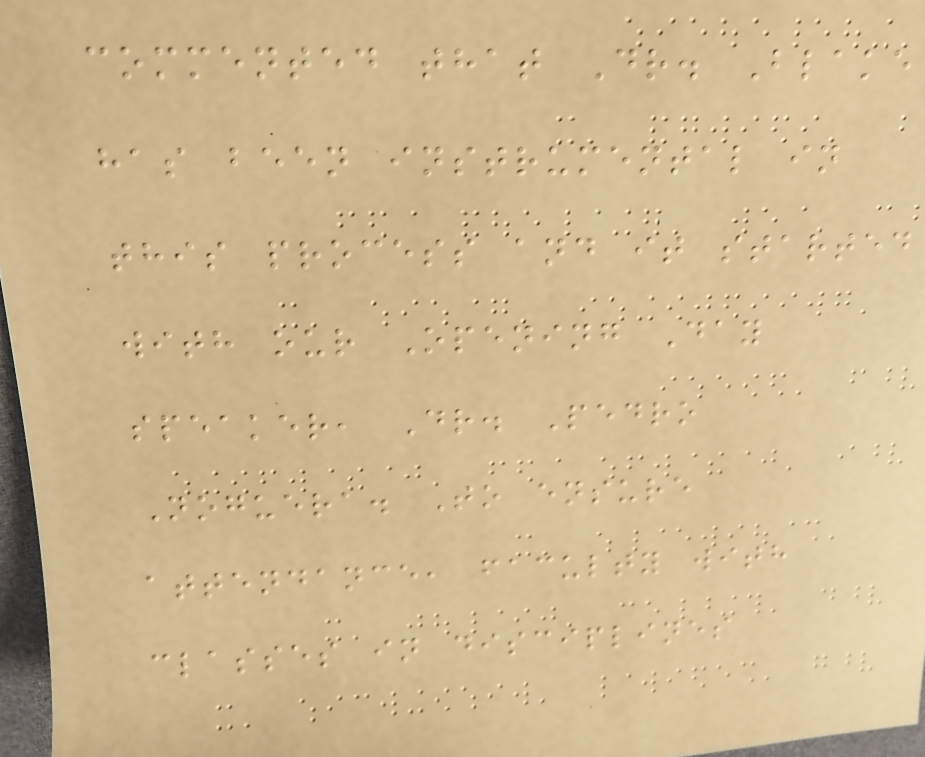commented that Dr. Blake
has been instrumental in
this process and it started
with our Opening Day
speaker, Dr. Pedro
Noguera. To ensure
attendance, faculty with
classes in disciplines
